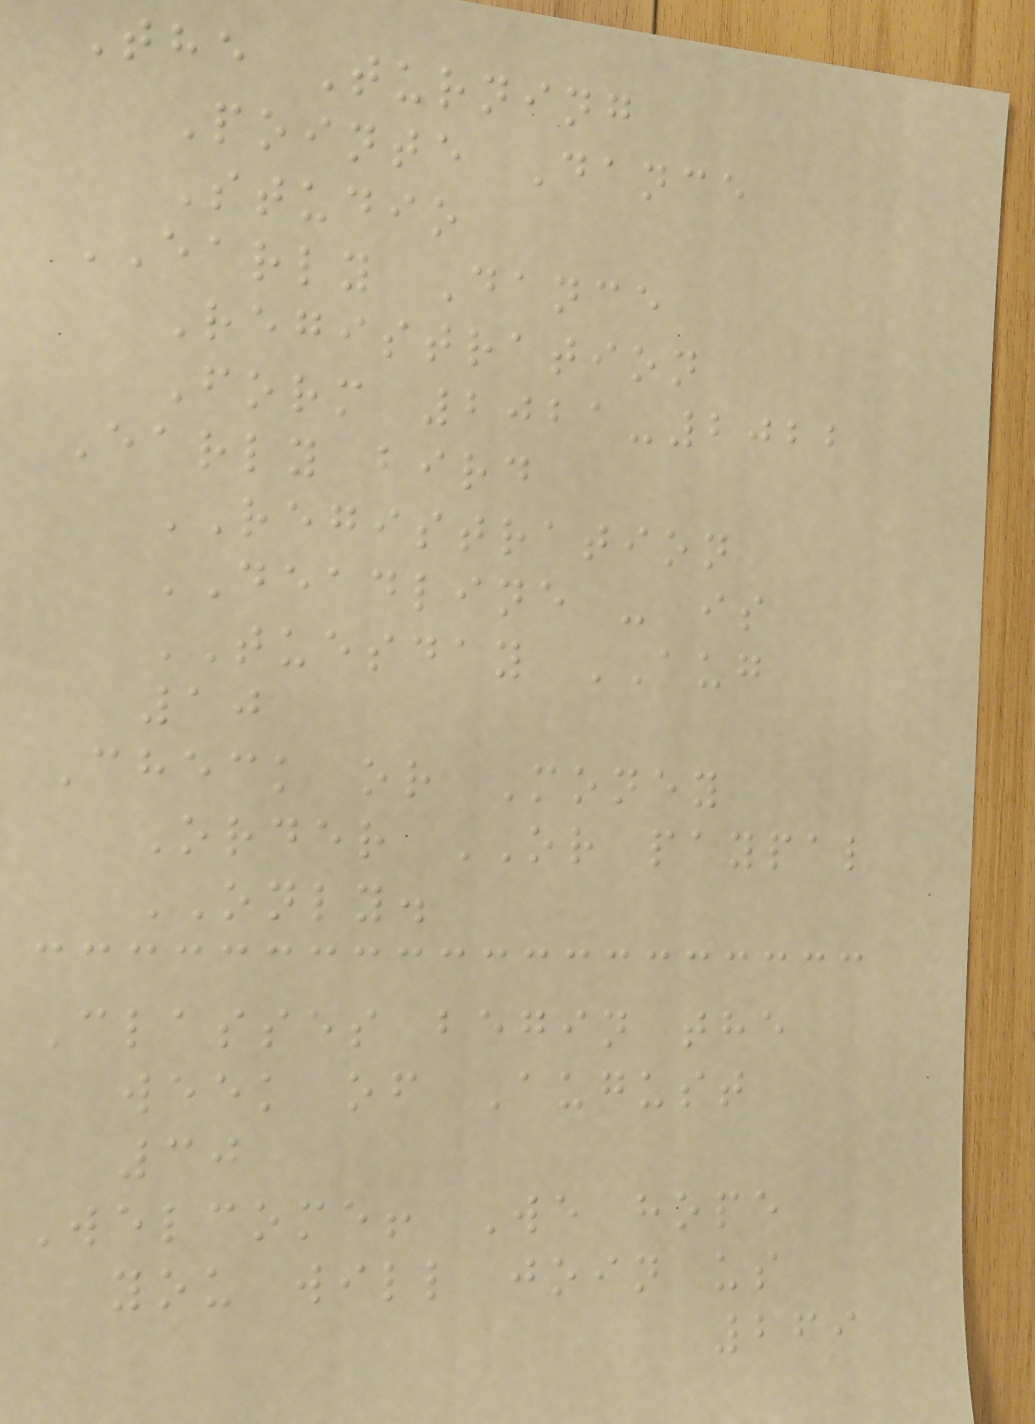The Turning
Pointe Dance
Studio
EARLY Dance
Registration
Form 2021-2022
Early bird
REGISTRATION
DEADLINE - is
TUESDAY AUG
10
Check or Money
Order OR paypal
ONLY.
Classes begin the
week of August
30
Welcome! We hope
you will join us
269
